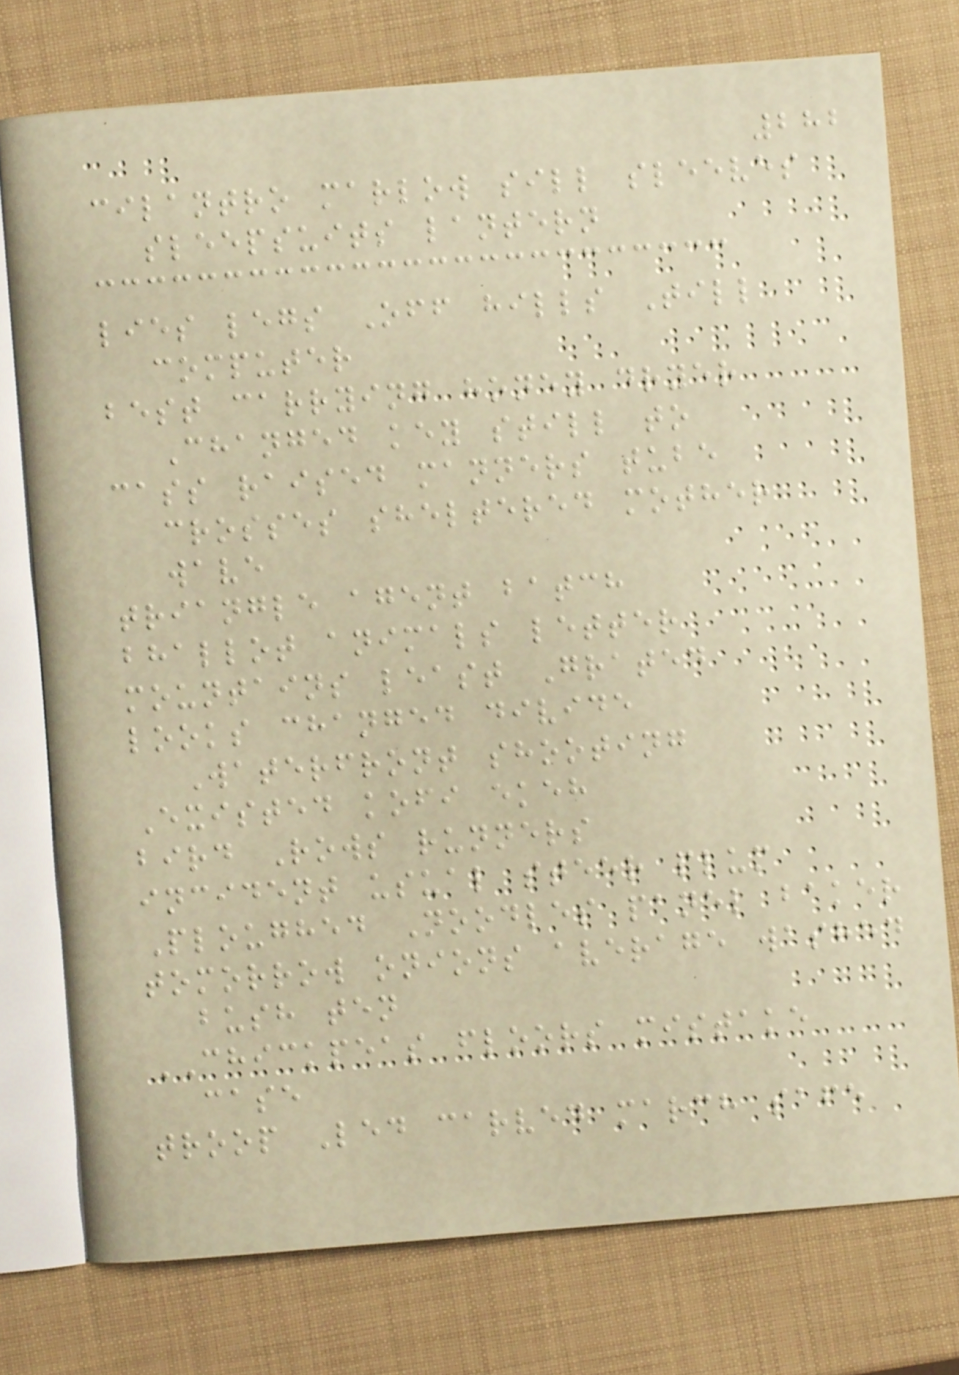282
cilantro marlow sill sleeves
sleepsuits lantern
lies legs Off hills Till
computer
best carrying honey dryer
Changed key still to
cass raised manners tube
crosses sheltered mother
wave
triangle agent batch
bhallot animals letter
mountains least Grated
looks changed divide
Waterfront shooting
Existed kofi ekeh
bird Rows runners
incident usual steer plum
Ploughed Noodles panel baker
tomorrow onions average washed
bush ten
CHICKPEAS floors mistake
case
troop Led carved march safe
